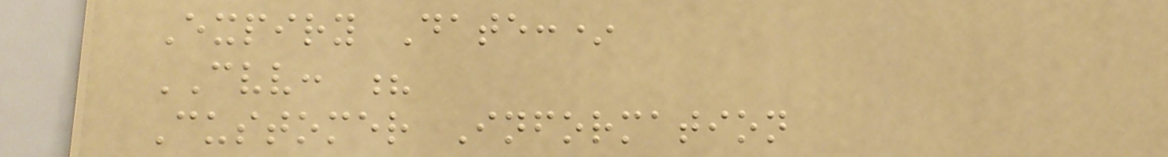Expiry Date:*
CVV: ?
Customer Information
